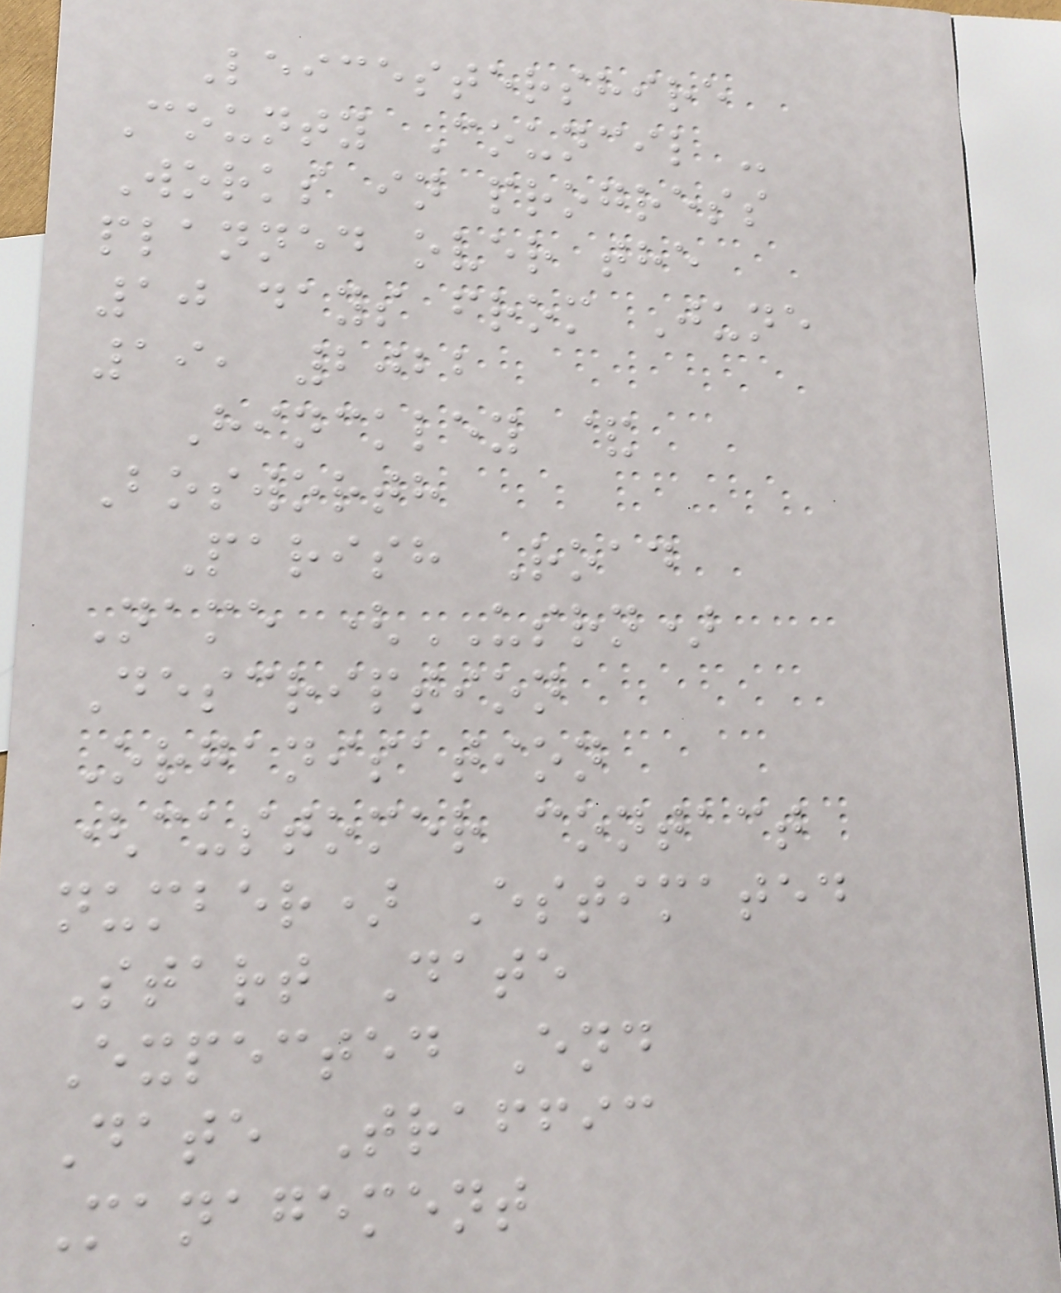Leicestershire
County Council -
Works in progress
planned over the
10 days from June
19, 2022
Hinckley &
Bosworth
Parish Road
Name (USRN)
Description
Organisation
(customer contact
number) Estimated
Start Date
Expected End
Date Traffic
Management
